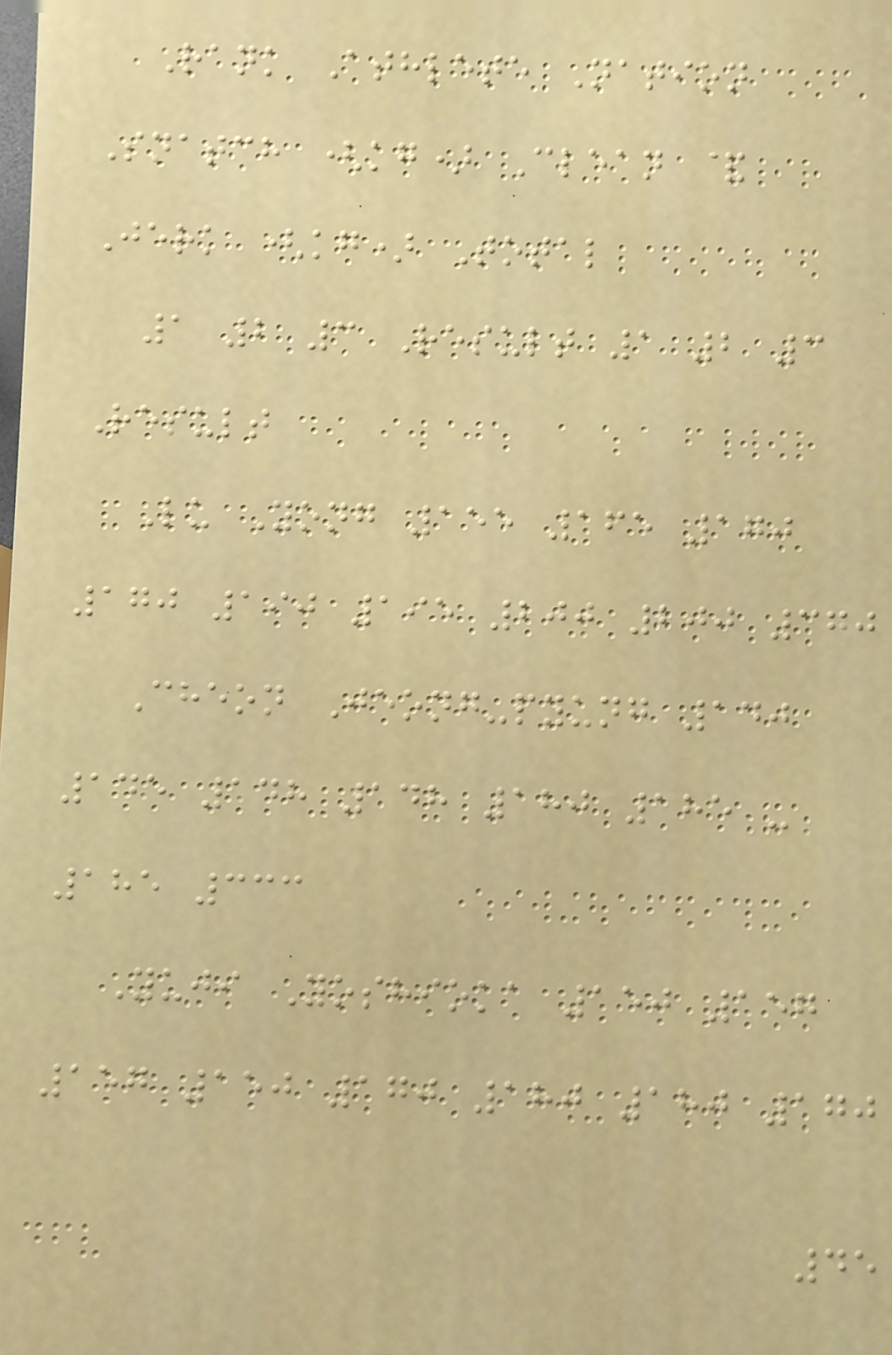Rank Athlete Nation
Snatch (kg) Clean &
Jerk (kg) Total
1 2 3 Result 1 2 3
Result
Lu Yong 155 165 170
170 190 195 200 200 370
Cheon Jeong-pyung 140
145 148 148 180 185 -
185 333
Yuji Yoshioka 150 157
157 150 170 180 180 170
45
